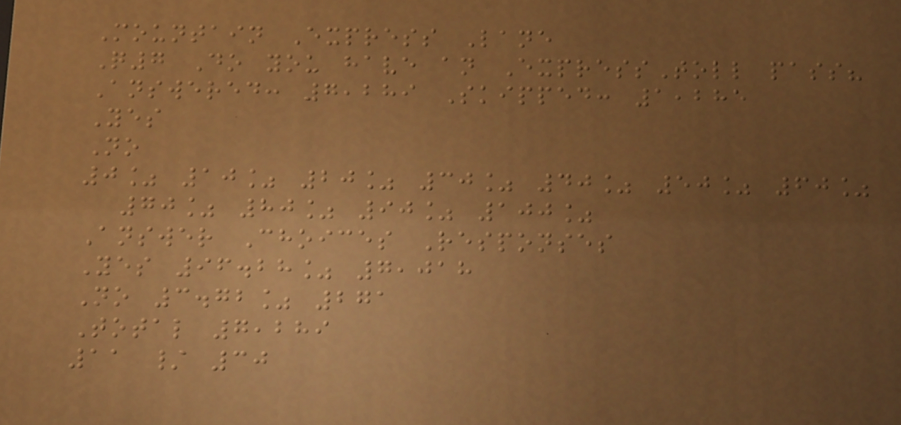Mountain Express Lane
Q7 Do you have an ExpressToll pass?
Answered: 7,289 Skipped: 1,285
Yes
No
0% 10% 20% 30% 40% 50% 60%
70% 80% 90% 100%
Answer Choices Responses
Yes 96.28% 7,018
No 3.72% 271
Total 7,289
11 / 30
